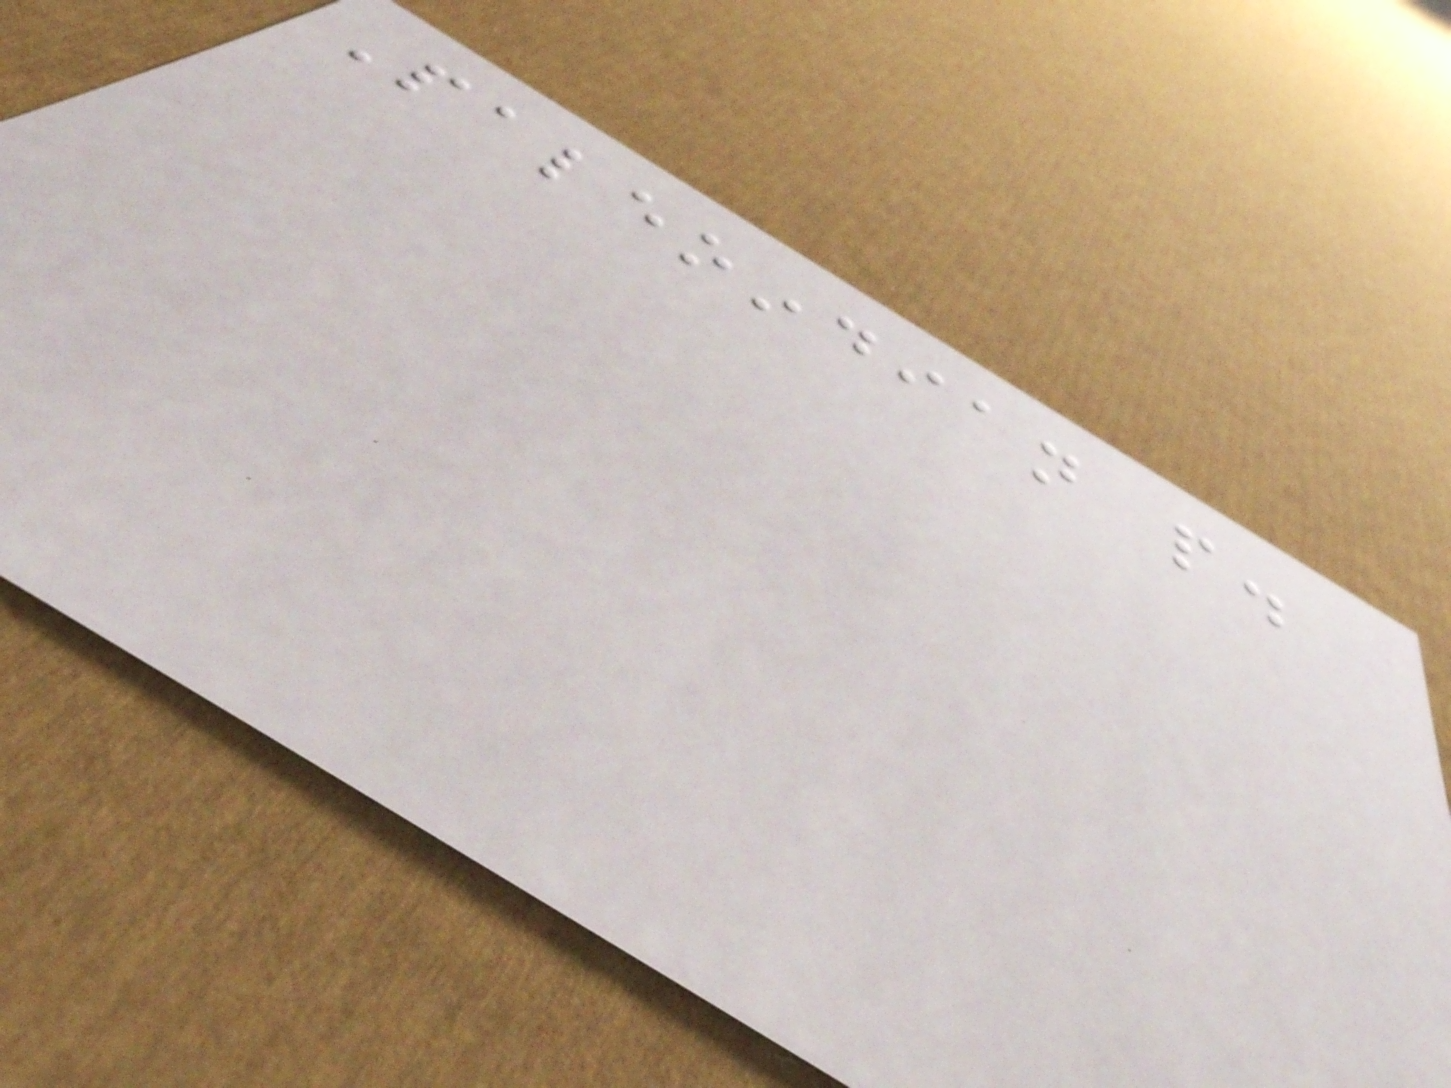Paleoindian people.
